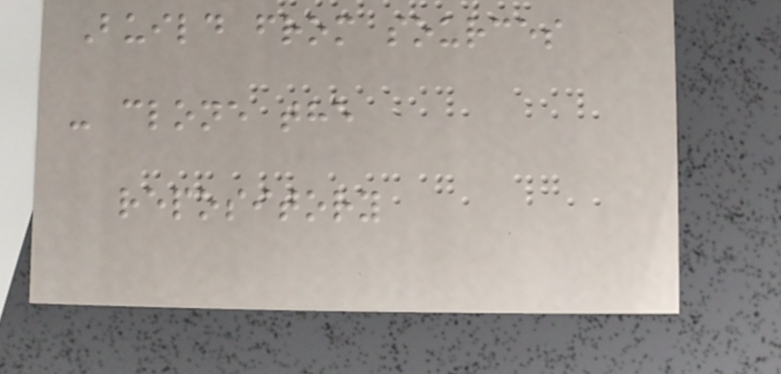Build from sources
- clone the
repository
